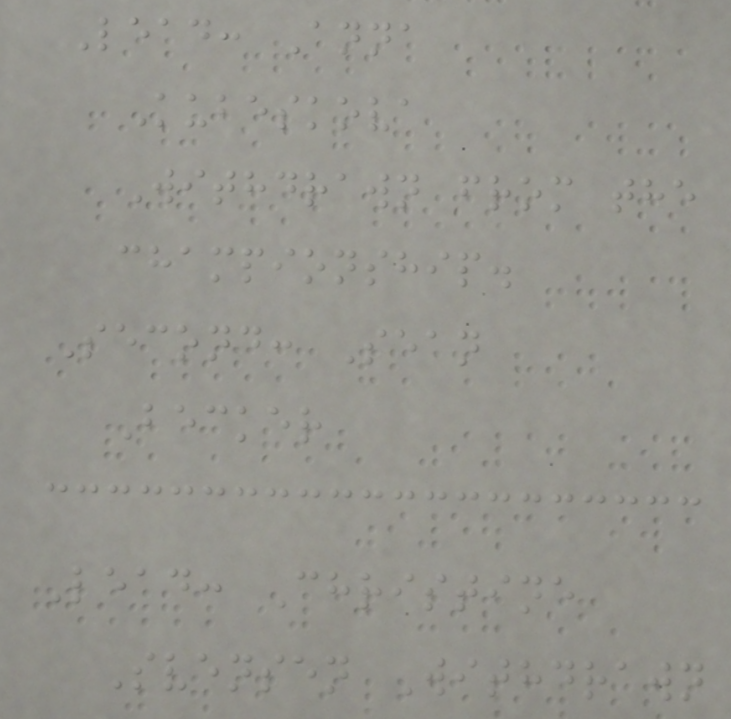Lead: Anna
Kubeskova
Withdrawn from the
championship.
Second: Sean
Becker
Lead: Christine
Svensen Withdrawn
